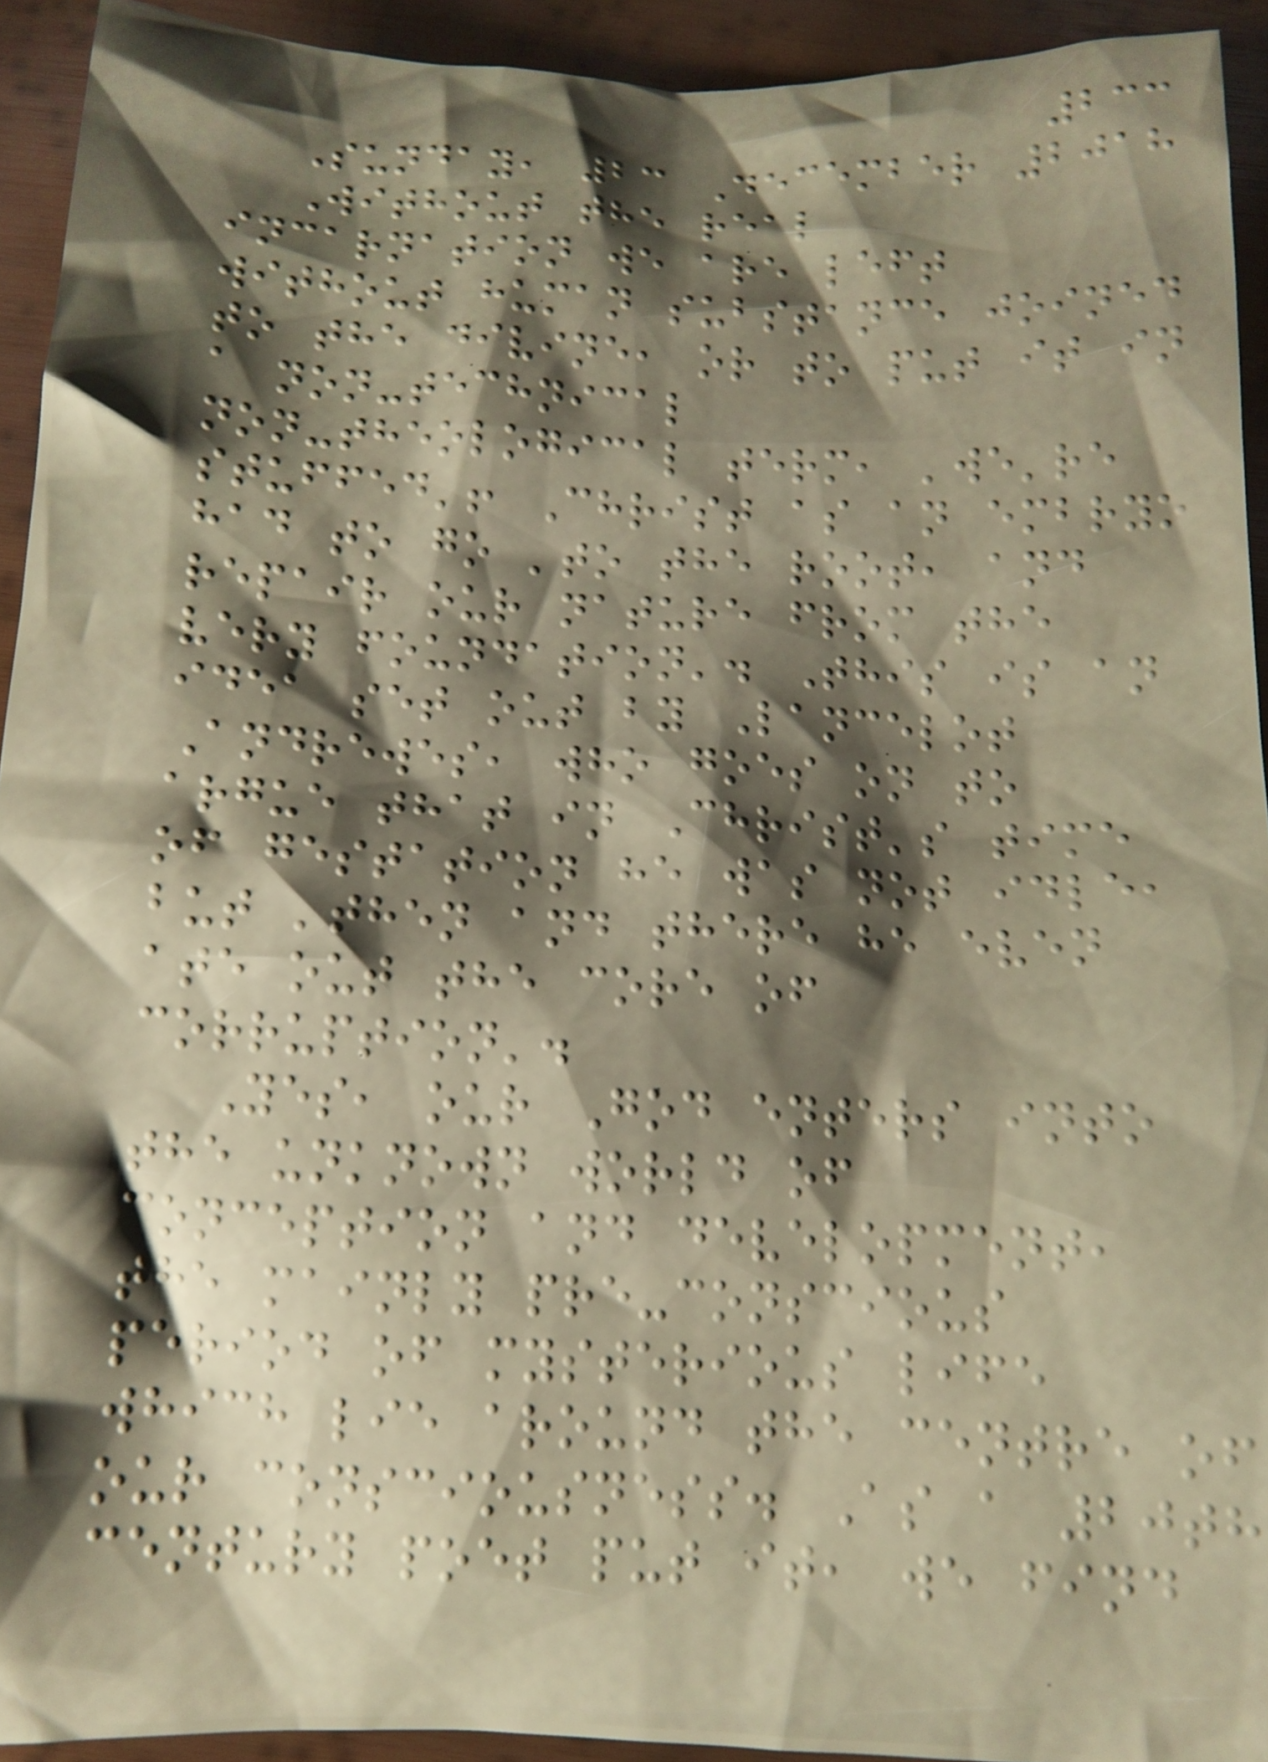233
Sunday, 23 December 2018
Without the real
incarnation we are left
without human substance joined
to the divine, or to put it in
a non-technical
non-theological term, 'we're
stuffed'! Christ as an embryo
had to go 'to the root, and
repair our nature from the
very foundation'. This is an
idea set out by Lancelot
Andrewes, who goes on to
argue that in Christ's time
of gestation he was not idle,
but 'then and there he even
ate out the core of
corruption'.
Yes, our God enters into
the unknown world of
conception and development,
the mainly pre-conscious
period of mysterious life
which lie around the centre of
our consciousness. As a 20th
century poet put it, we find
